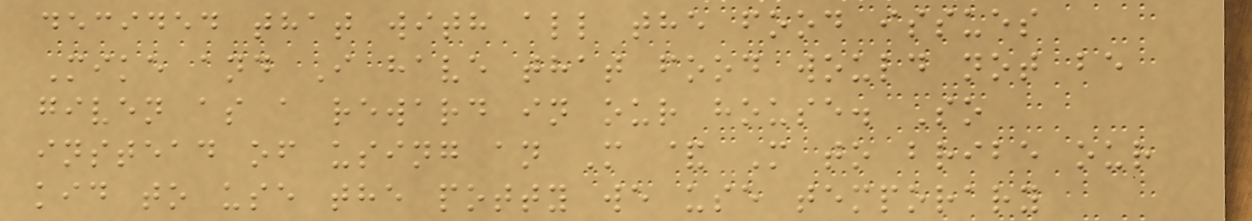decided that with all the food issues
Mike and I have that food would not be
given as a reward in our house. So
instead of using an M & M to bribe our
kid to use the potty we use temporary
